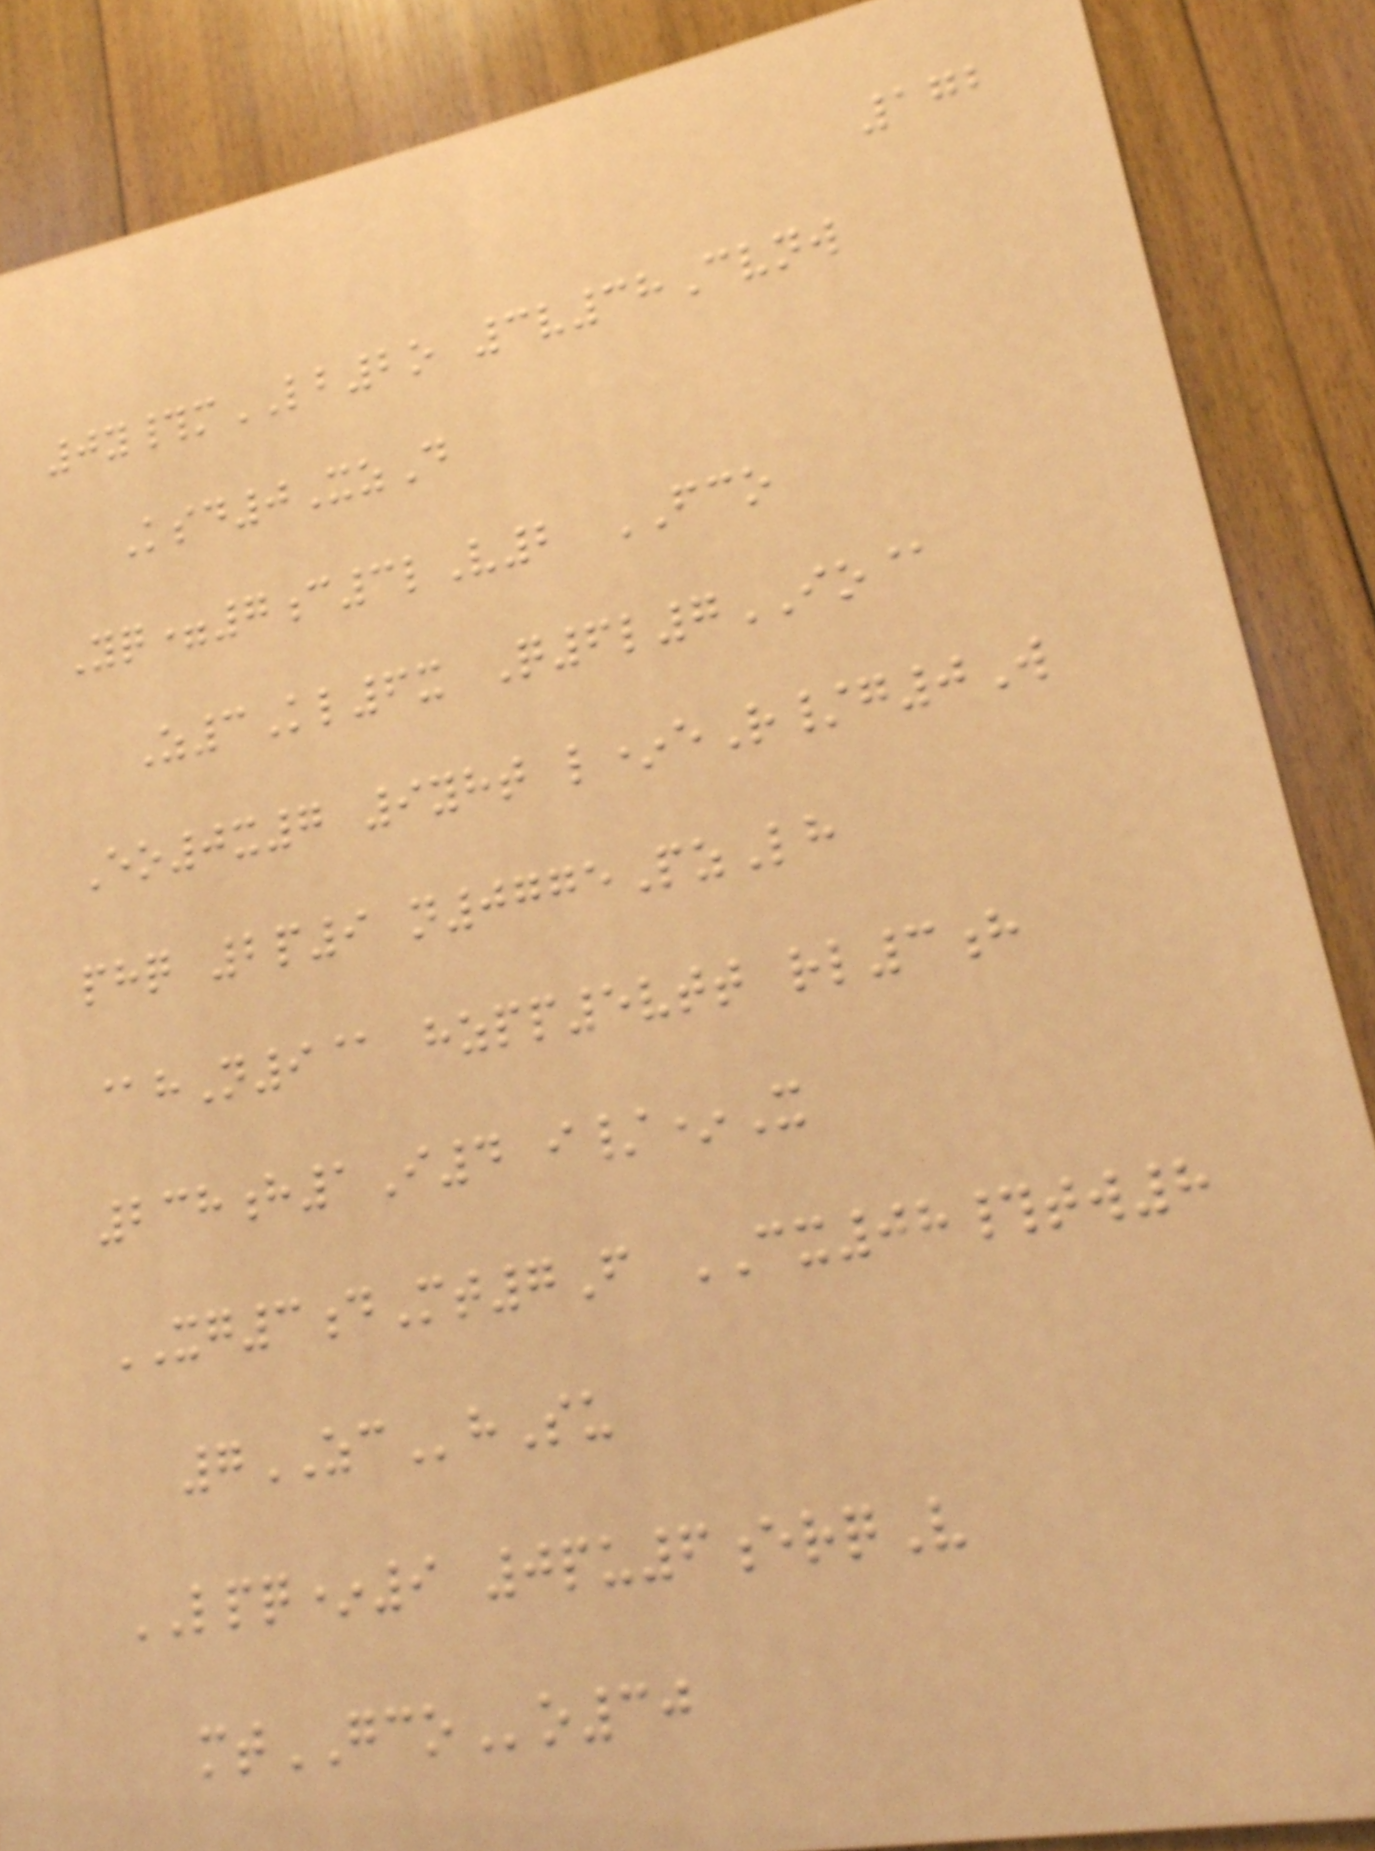172
0y#mLB2o 3v38Cvnw
Ksd0XzD
Yq=7c3lV2 FCO
Z3Kl6x Q6l7IO@
Eo0x7 9yht l*eR/g0W
phq 2p9 n0775PzLh
@hN9@ hzpp5vtt rl3h
238h1I4 i/*X
XG3dMt7F CX08#tw8
7ZChSu
LPQ*9 0pu6erqV
mtGCOo30
